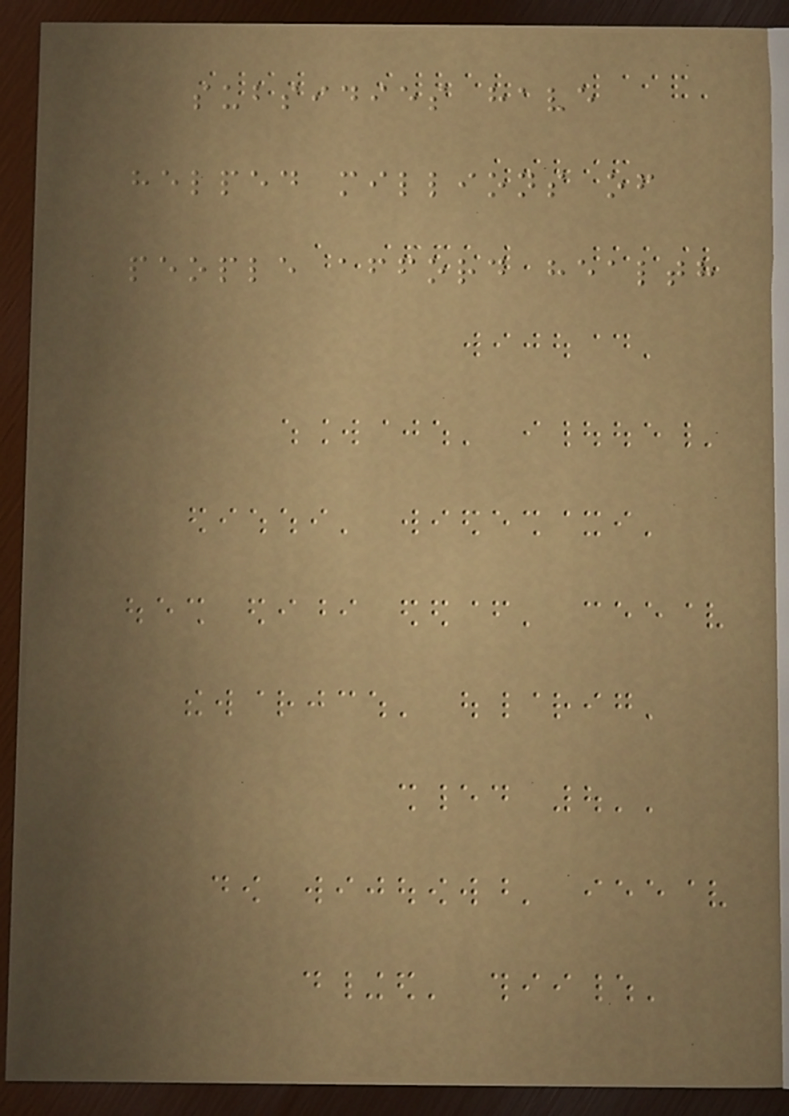subsidies have
helped millions of
people afford health
